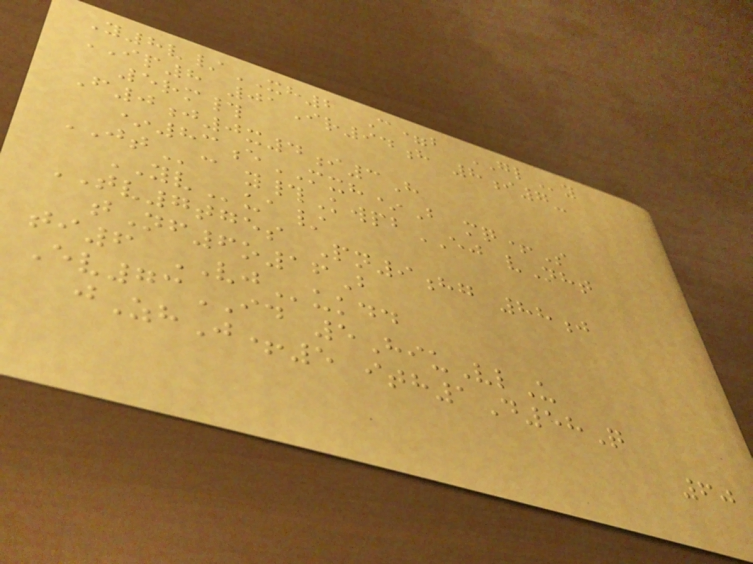Y8v/XH2 C=b GLy
IP8 01Ir94h 8i7-
5rm#
F0j0x4i3H
*83eMXH*B mq+S
JTc y#KwpbEJ vNht
YVua/
TV7tges Pn9hg 88j
tNf6o16B
ti6 VJukdd
Ev73ID 5HiuVlU
jZhJ+5 ith1D58Q
60
